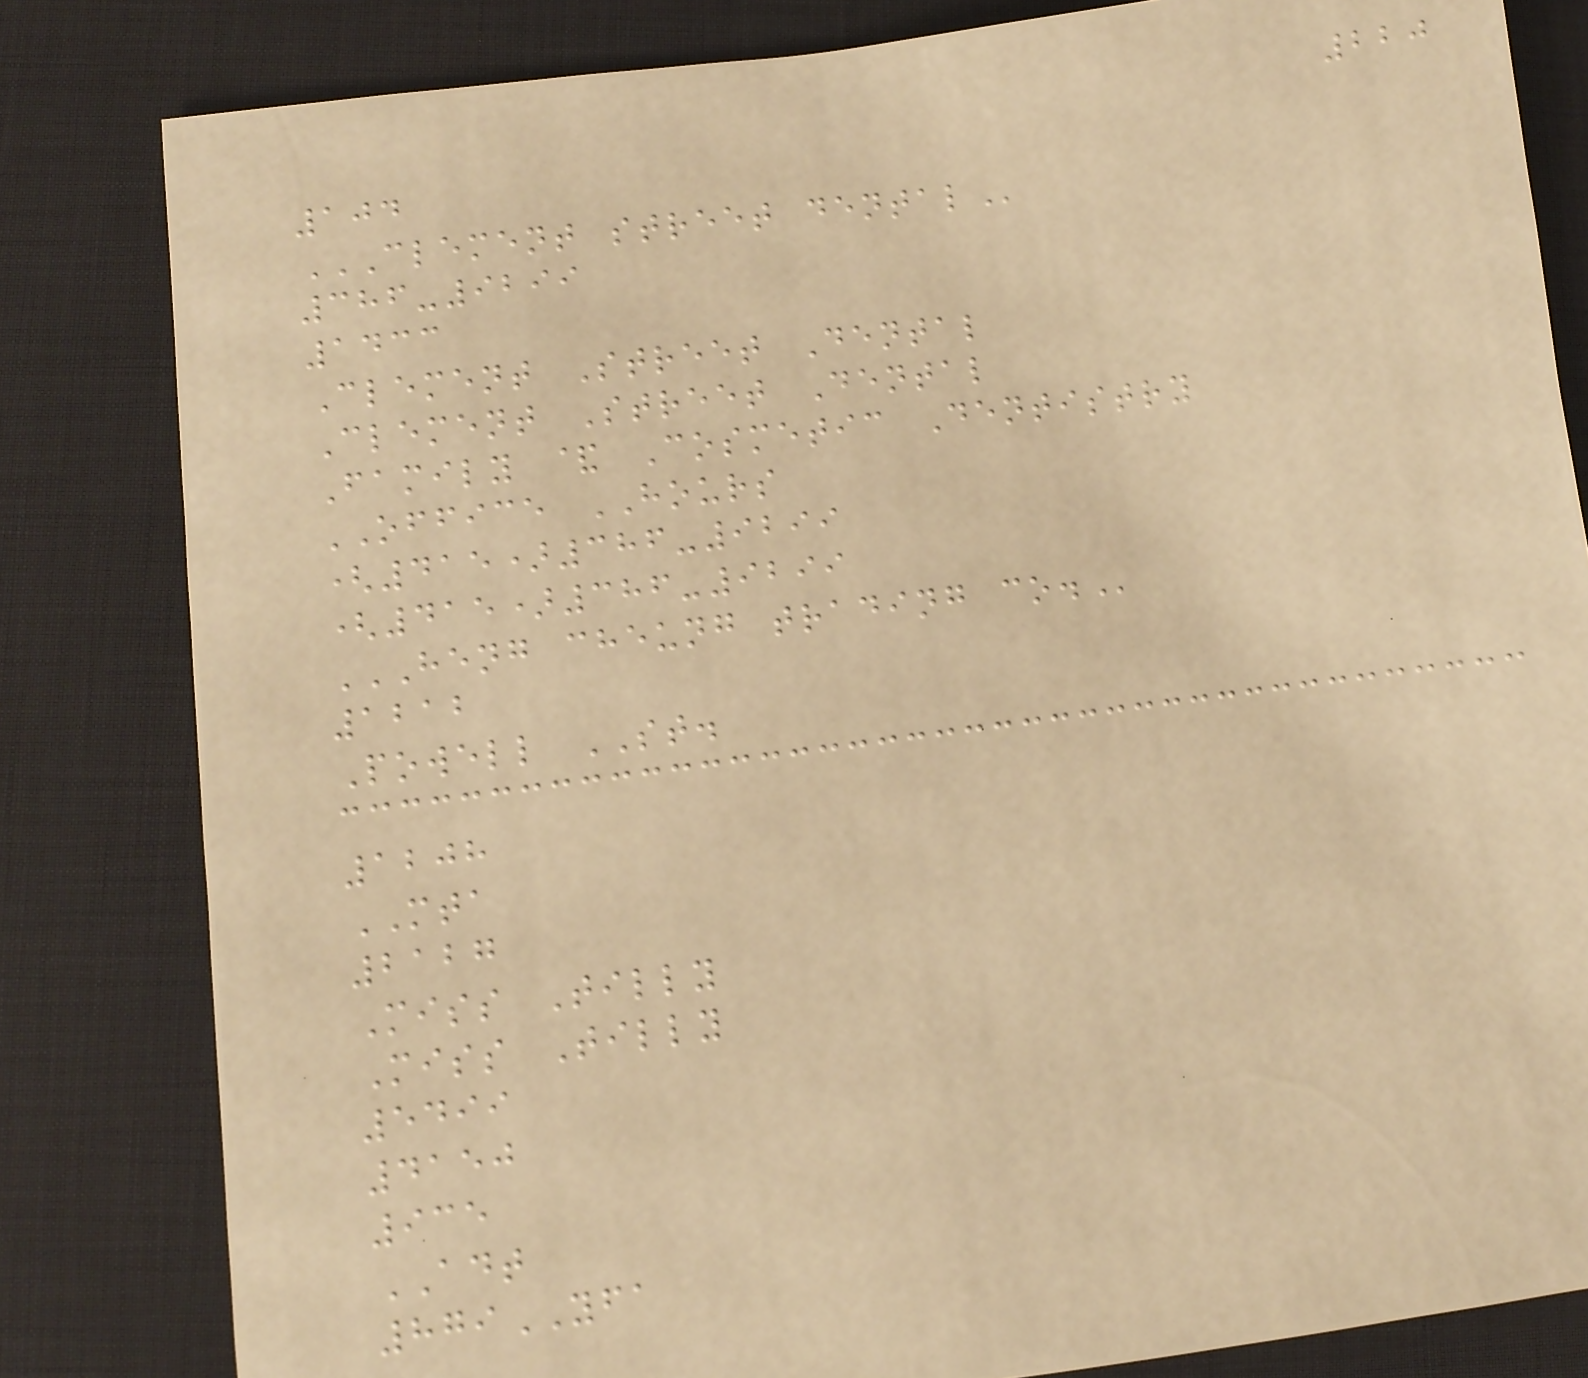220
104
CLEMENT STREET DENTAL
386-9299
1433
Clement Street Dental
Clement Street Dental
Family & Cosmetic Dentistry
OFFICE HOURS
(415)386-9299
(415)386-9299
HENG CHEUNG TRADING CO.
1212
Powell ST.
1208
MTA
2127
Miss Tilly
Miss Tilly
5499
4150
935
ADT
879YFA
